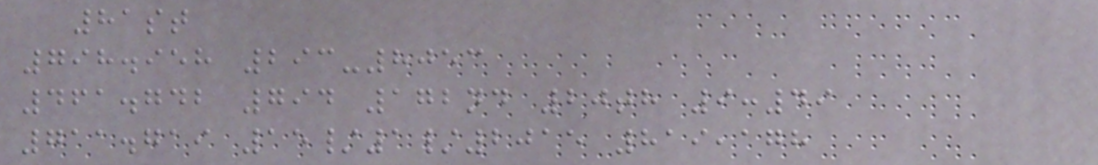81st
798.958 293-8053
461.742 794 172nd 20th 9:49
711.719 15/1/2015 819,178
